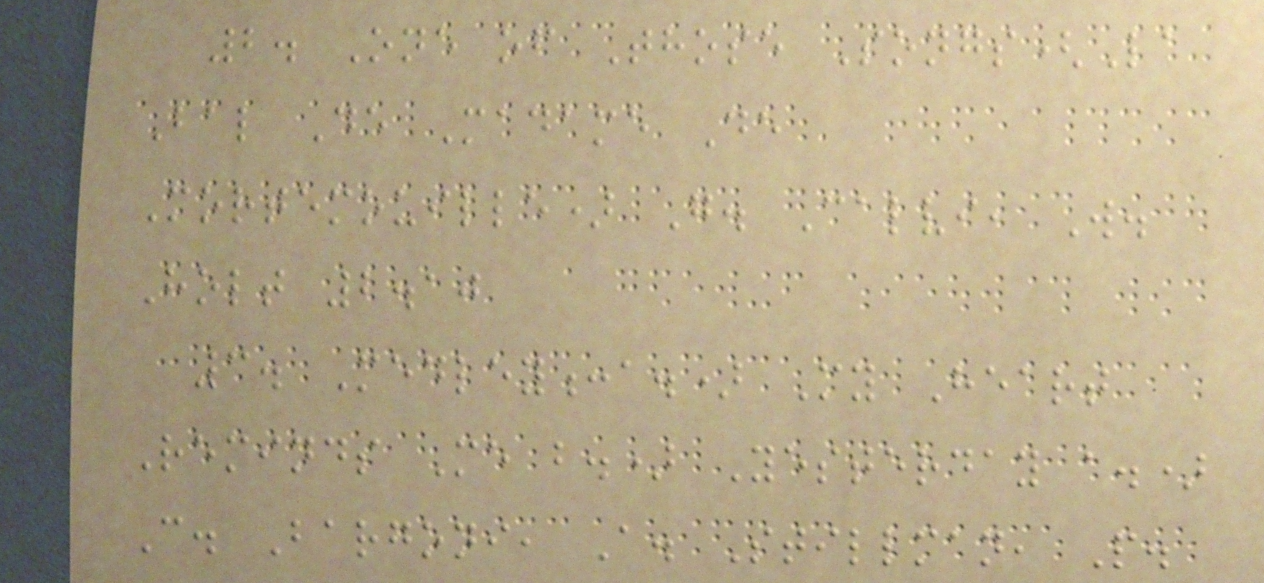2. One of Those Songs(La
Bal De Madame De
Mortemouille) G. Calvi, W.
Holt 2.10
3. Medley:a.) My Heart
Reminds Me b.) Yesterday a.)
C. Bargoni, A. Stillman, P.
